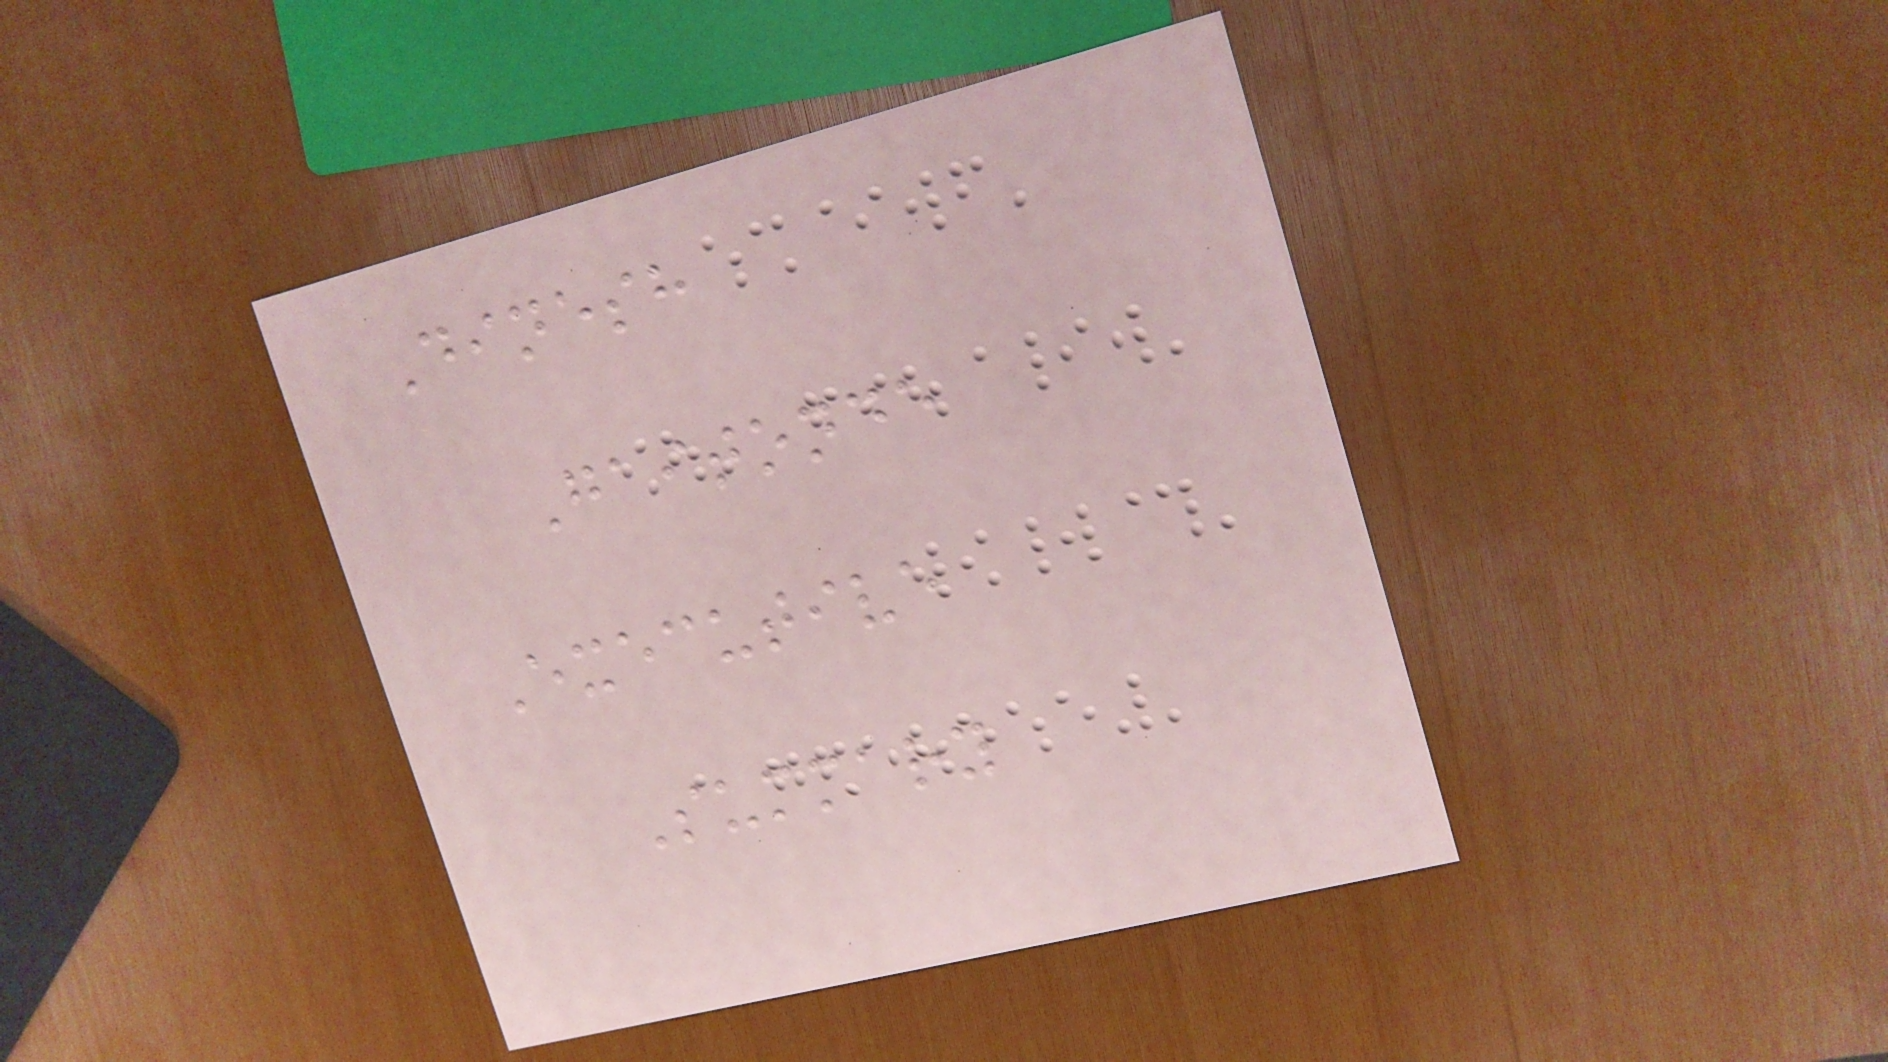Dinesh
Gaitonde
Executive
Summary
